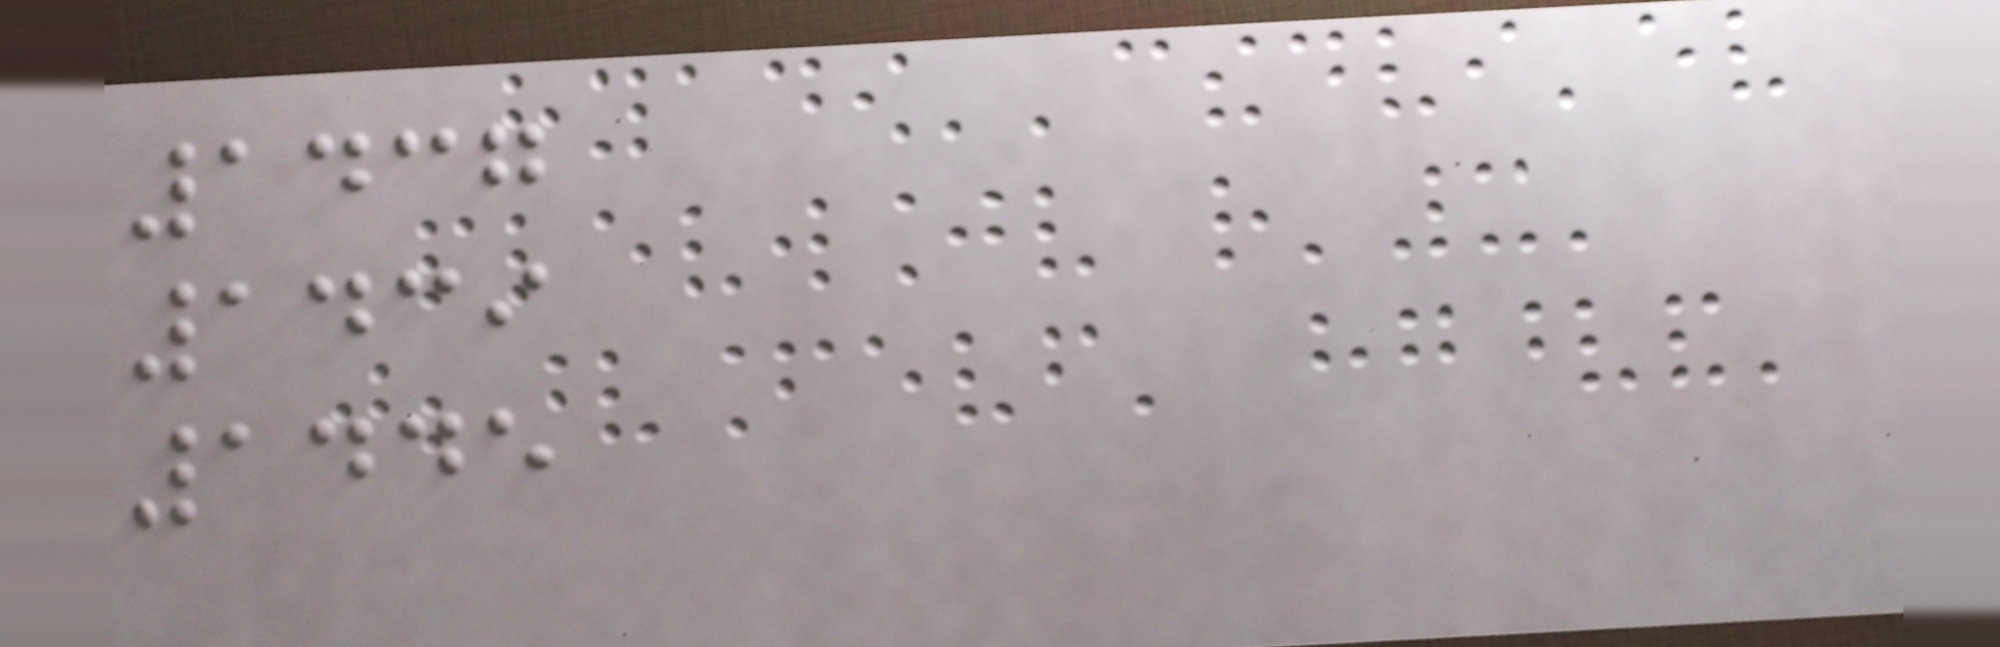1437
1439
1445
